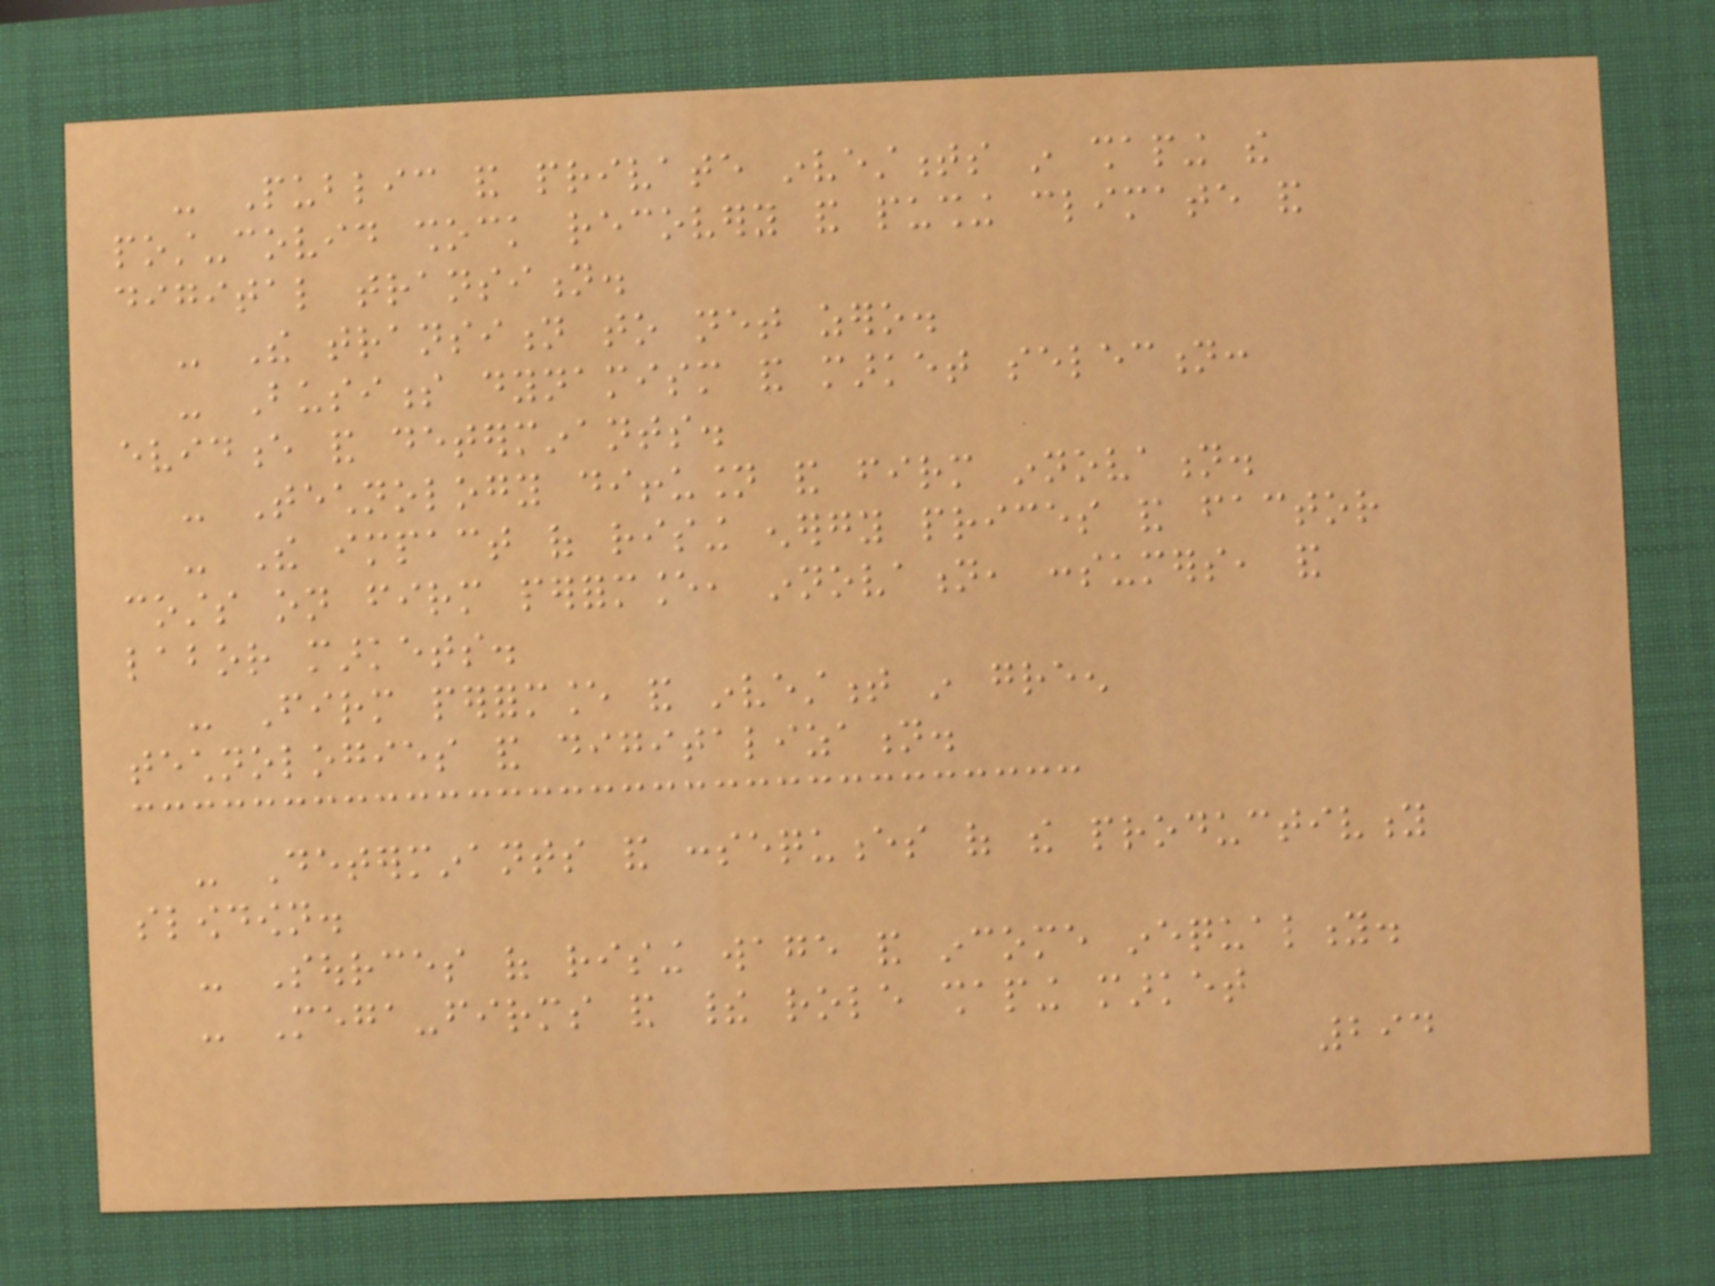- Public and private investments in shaping the
post-covid shock recovery and pushing climate and
digital transition.
- The transition to net zero.
- Business dynamism and market selection:
evidence and determinants.
- Technology diffusion and firm innovation.
- The impact of rising energy prices and factor
costs on firm performance, innovation, consumers, and
labor markets.
- Firm performance and investment in green
technologies and digitalization.
- Determinants and consequences of the productivity
slowdown.
- Sources of rising wage and income inequality.
- Mega-firms and their role shaping market
294
